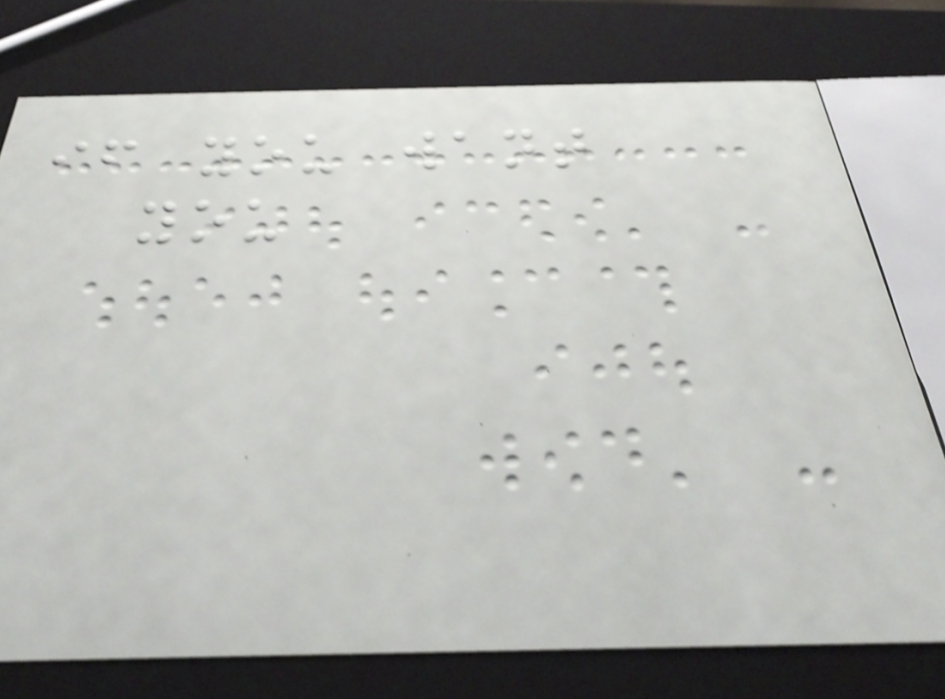if you want
you
